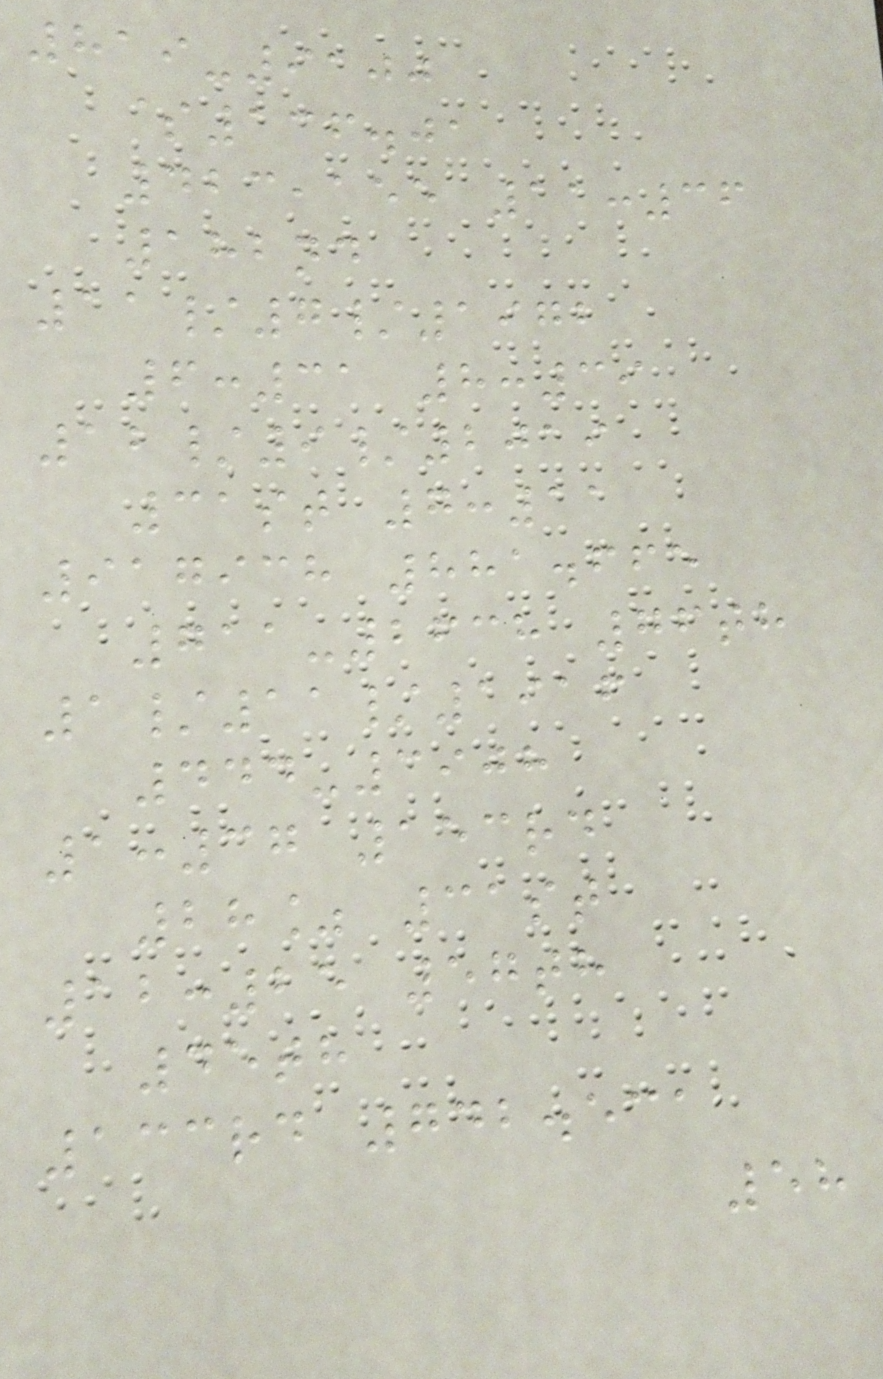819-9100
$136.01
423,155 11:36
182nd
11/7/1972
6:31 8:39
12/9/2019
31st 7:11
917938 881.665
711-2638 76th
1/11/1916
444-3908
1:37 153rd
28% 31st
12:25 57th
45th
133rd 742.531
58
